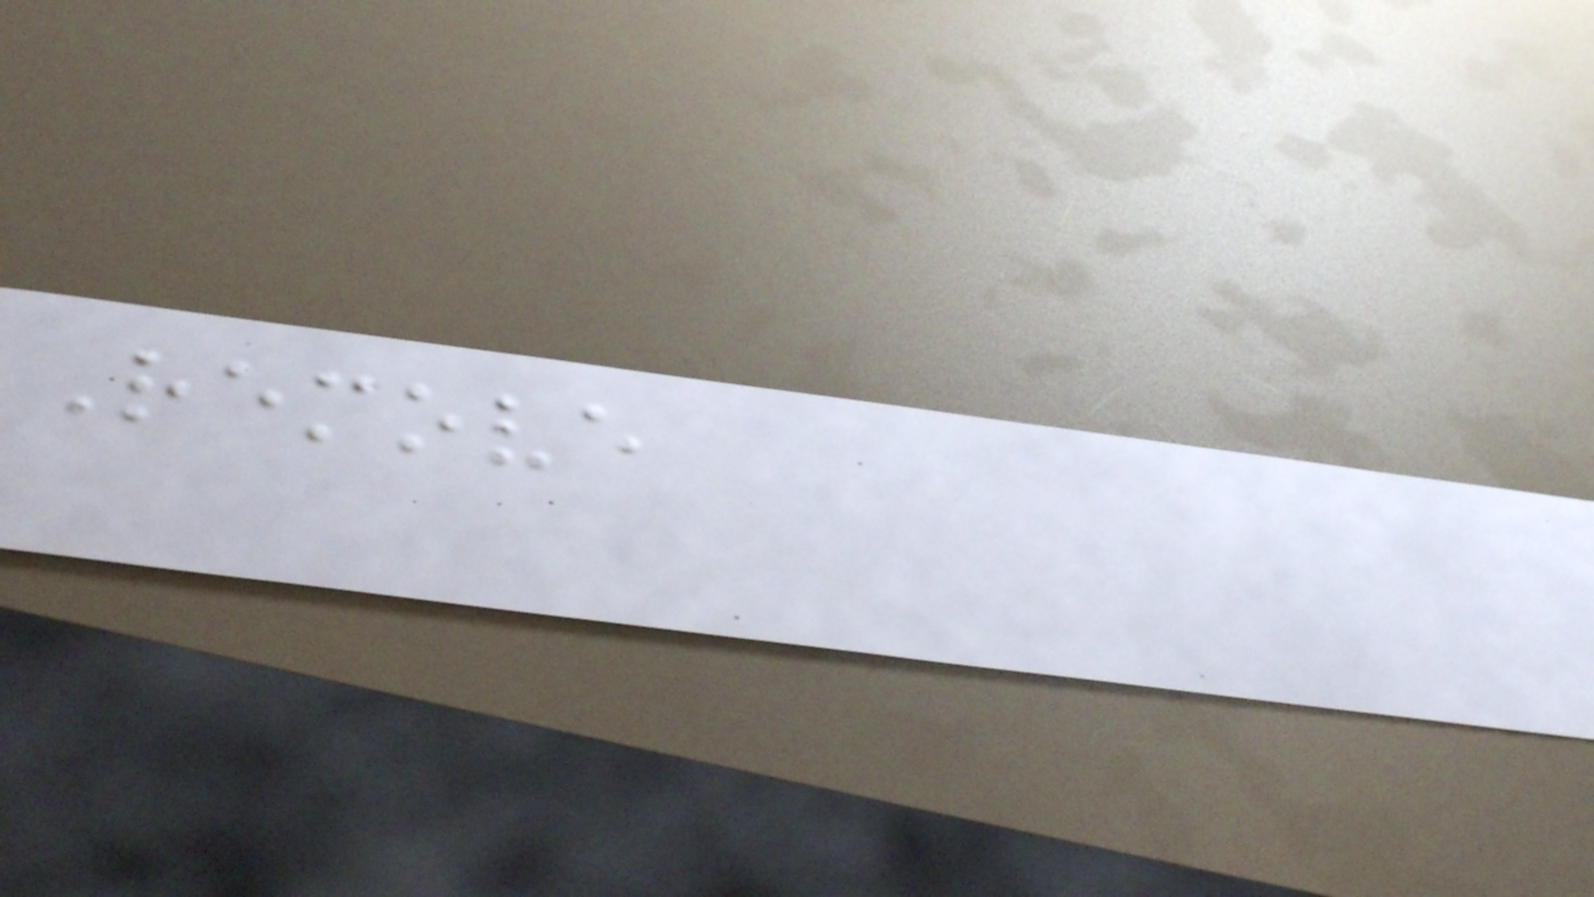Remove
